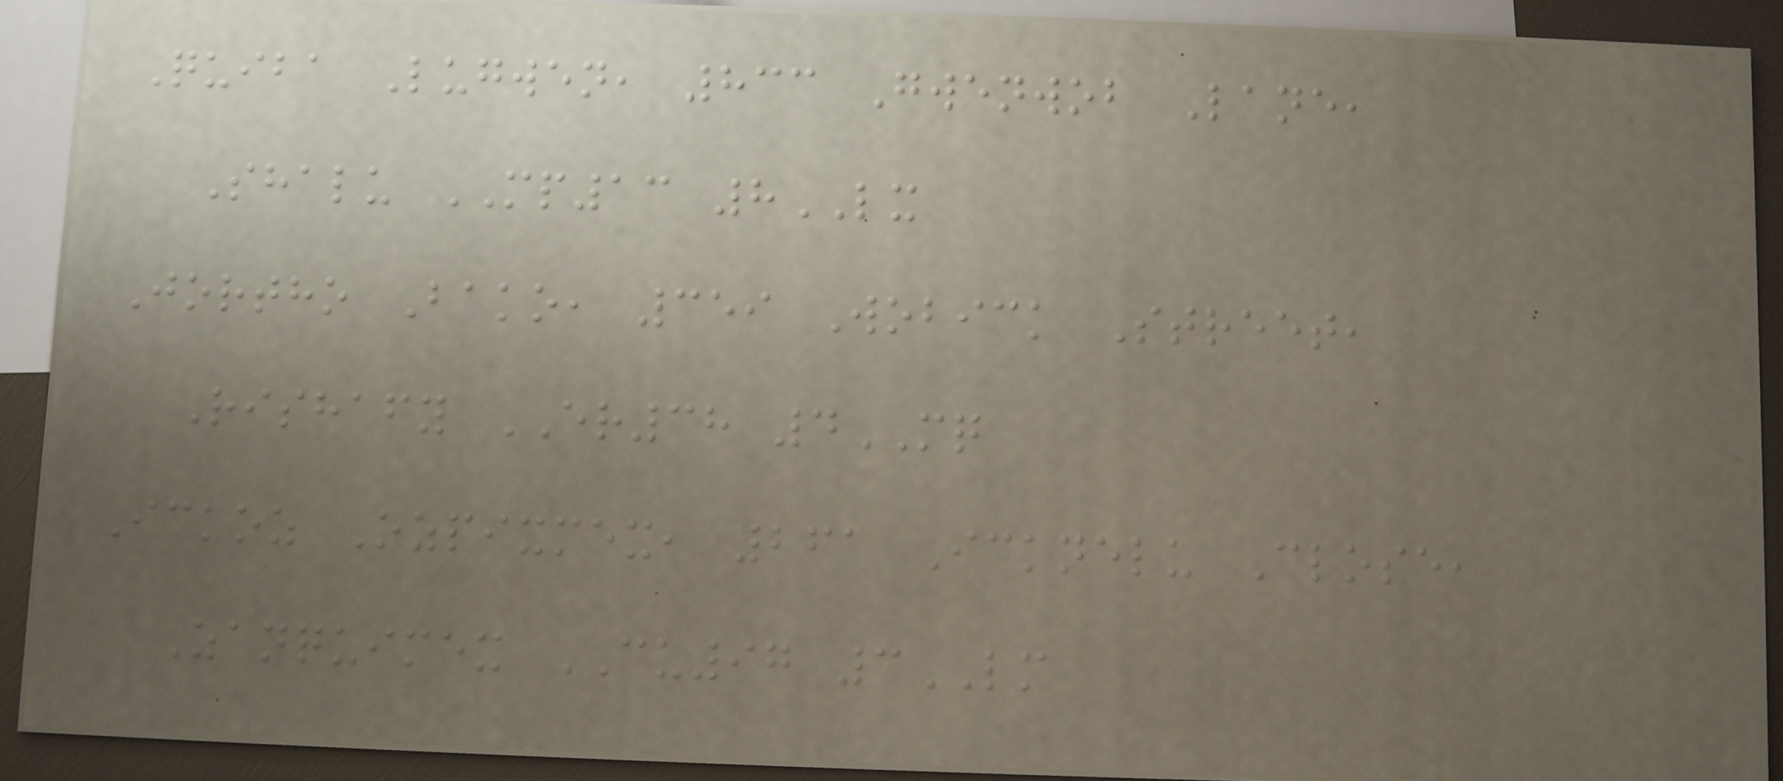Quiba Lugwen, 833 Gwenwob Lane,
Shalu MP13 8LX
Jortho Bako, 359 Wobick Street,
Rishafy ER38 4MQ
Ickoz Ozpixmex, 261 Icknelu Close,
Zanquimex CU97 3LM
